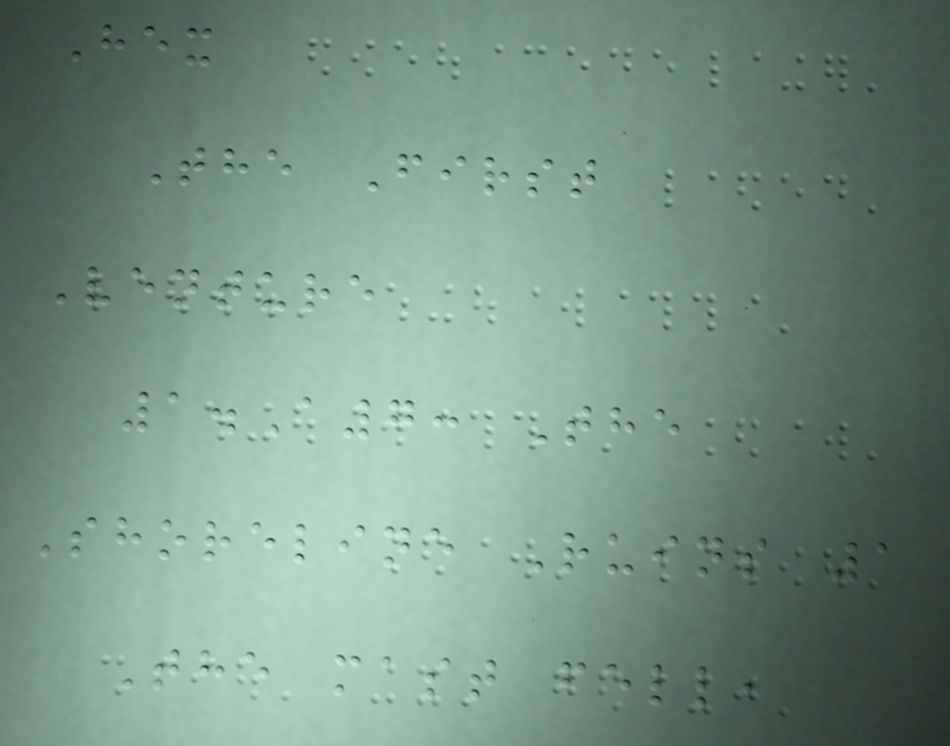Hex
The First
Venture
1.A7: The
Shoreline Ruins 1
The mast fell,
